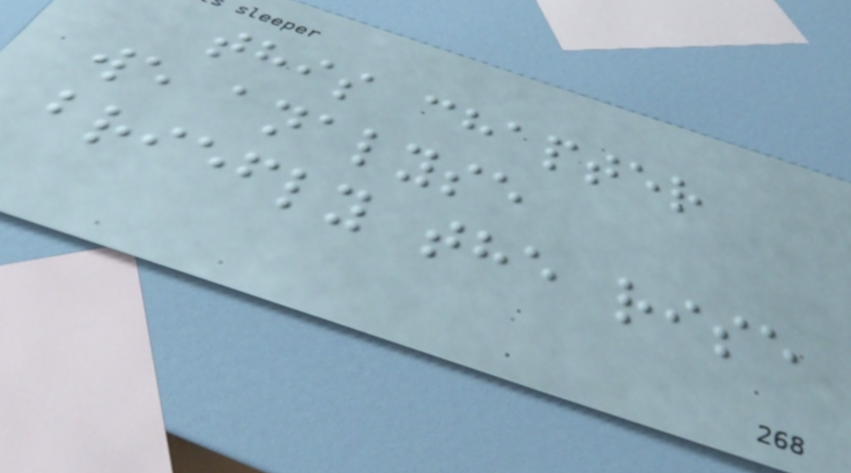this chapter
we analyse
briefly the rise
